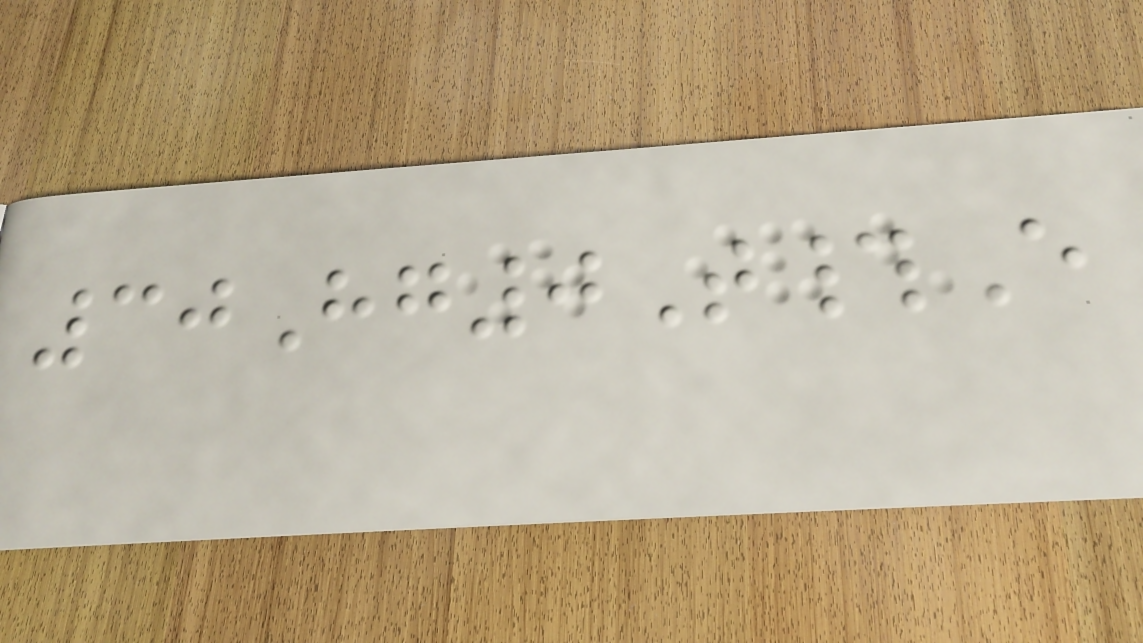30Hg0T#E
